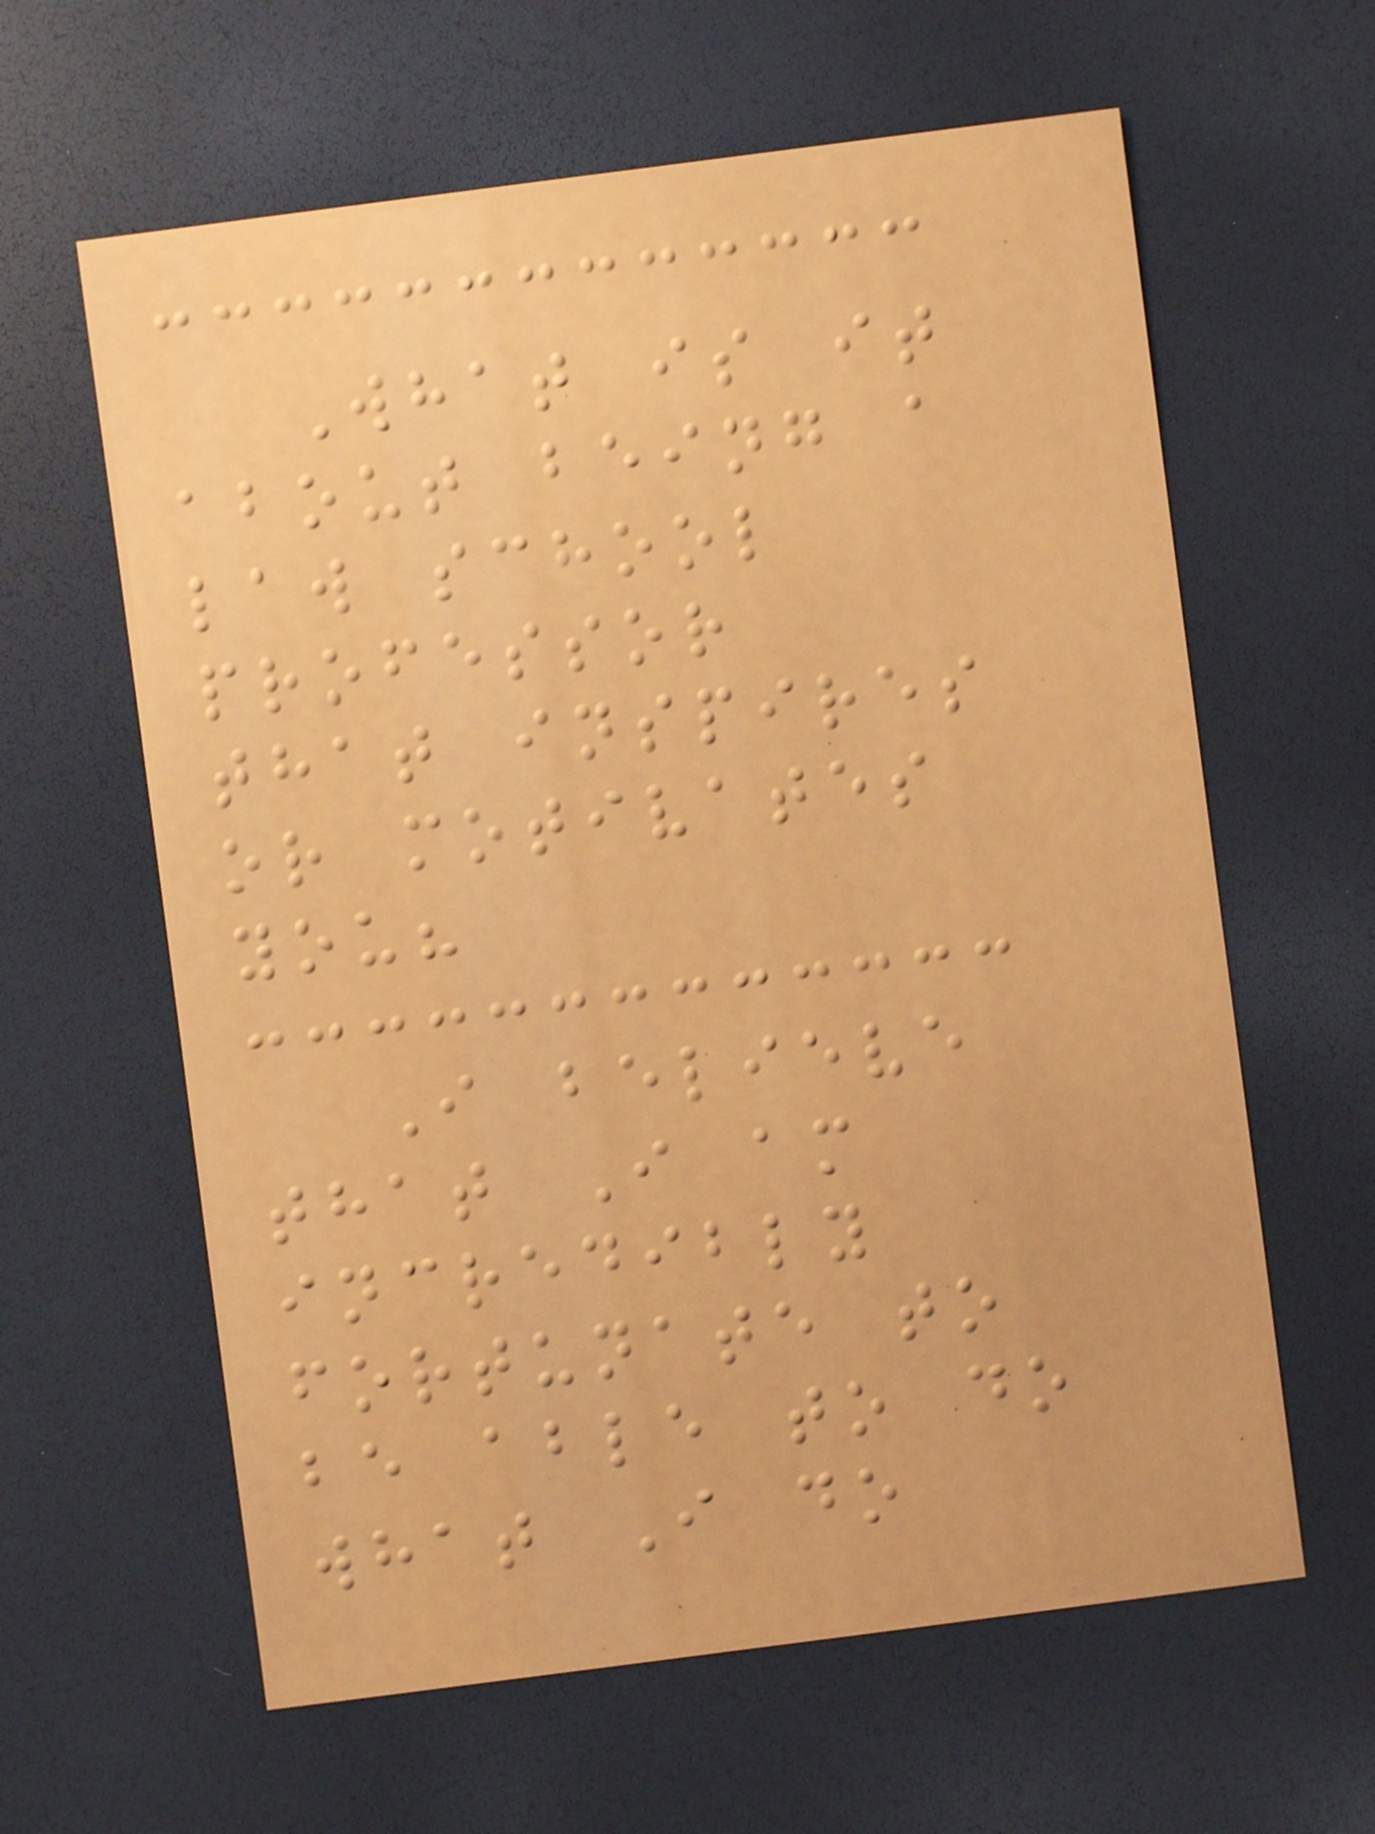What is it
about being a
law school
professor
that inspires
or motivates
you?
I believe
that I am
incredibly
fortunate to
be able to do
what I do
